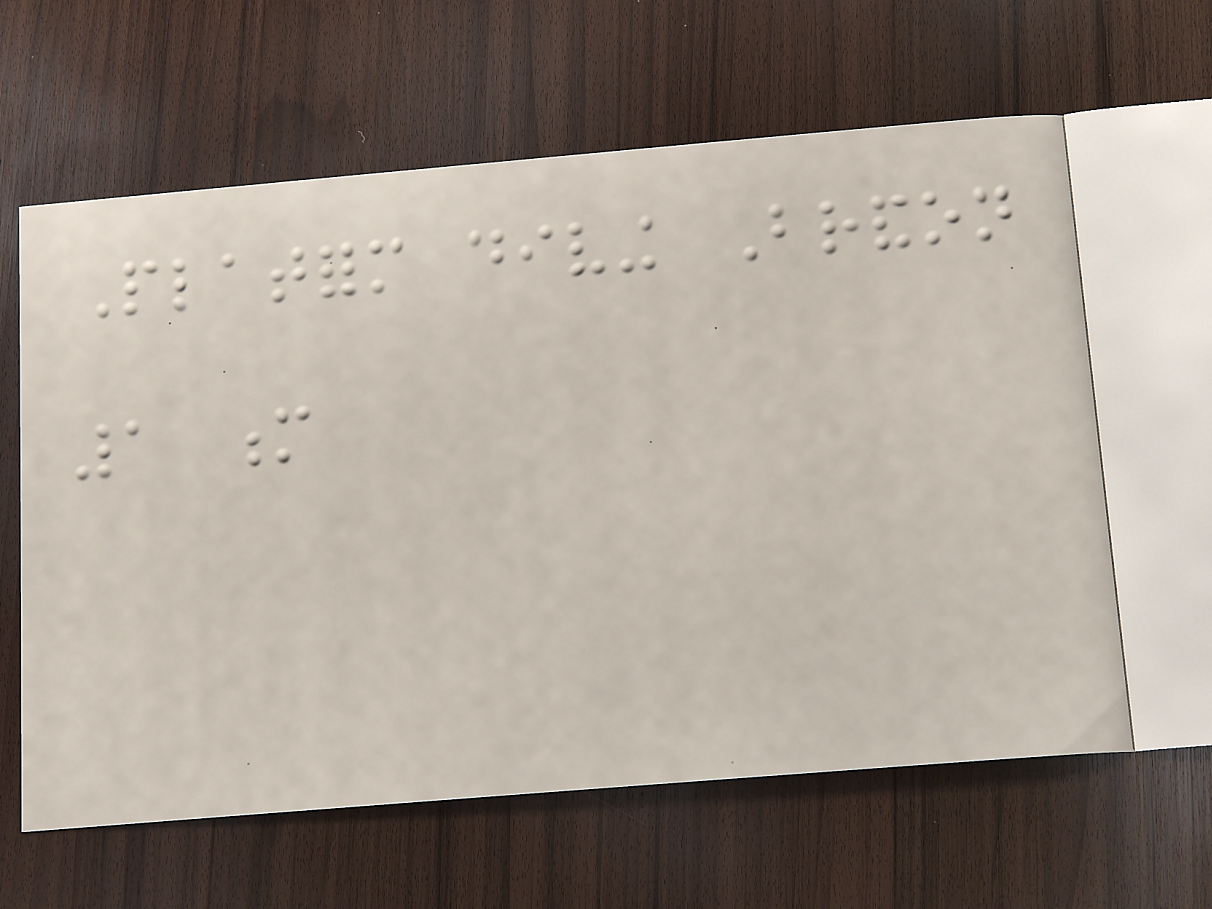Platform diving Brandon
1 m
